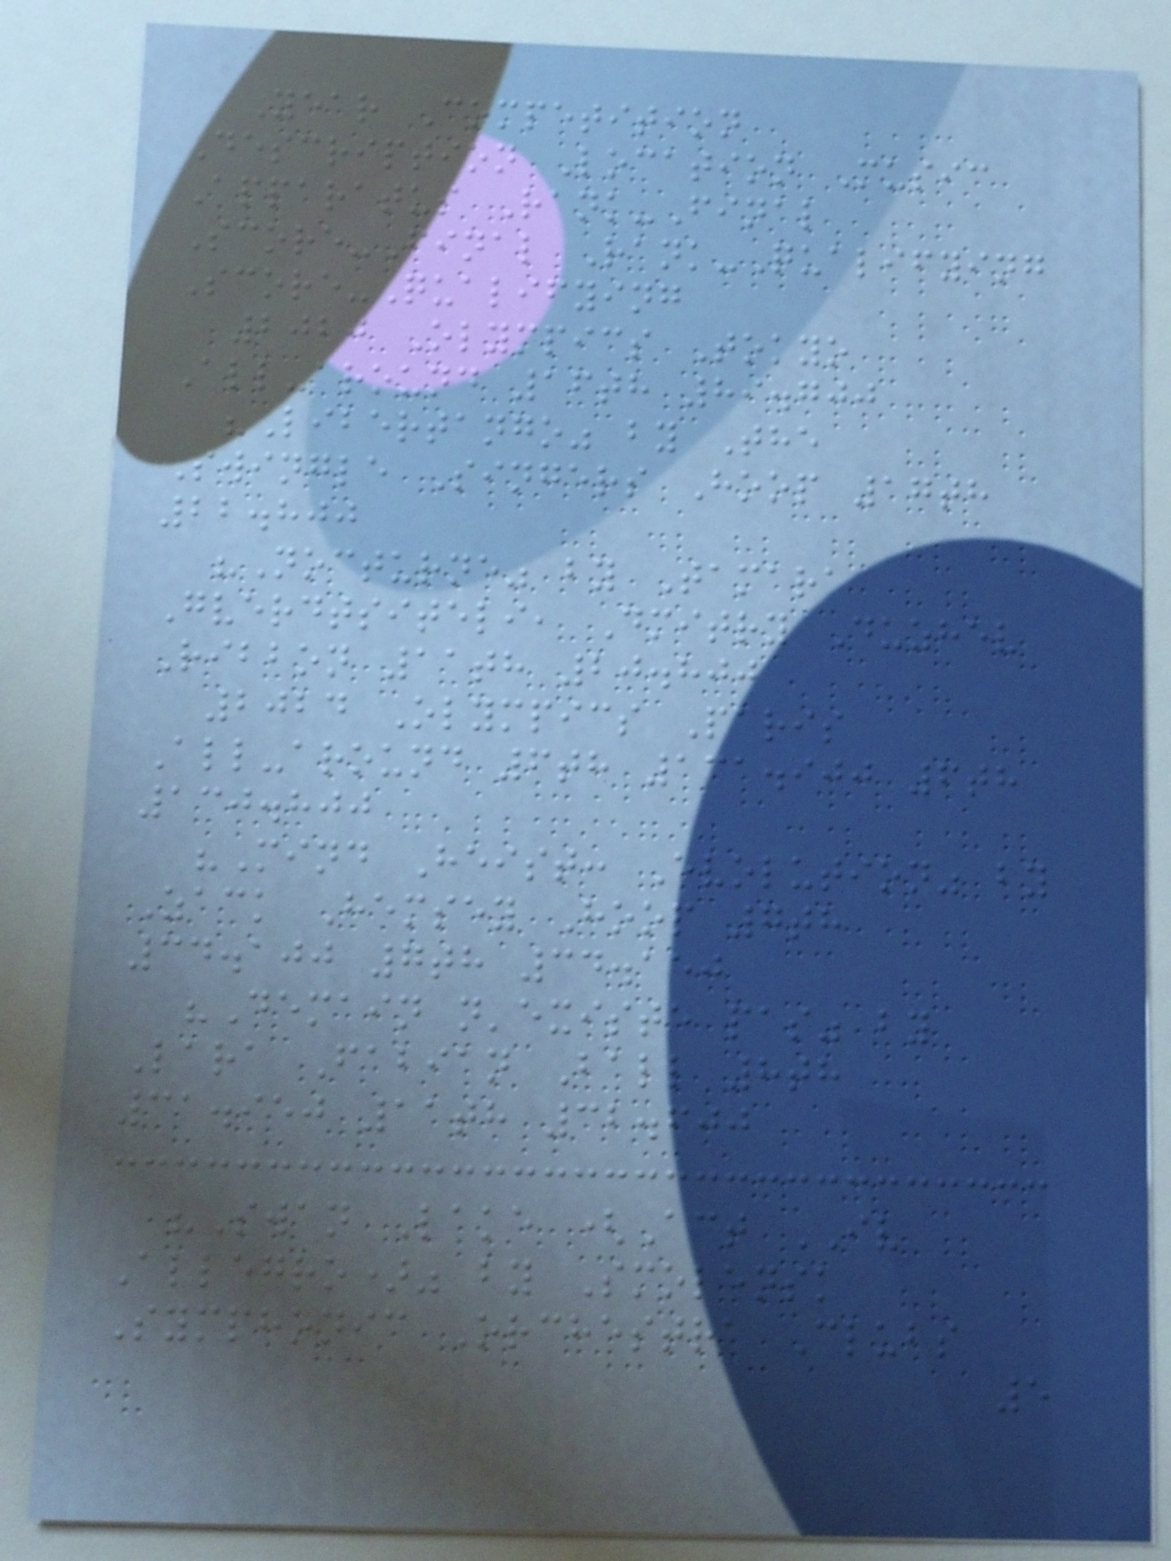Year Competition
Description Location Music
Apparatus Rank-Final
Score-Final Rank-Qualifying
Score-Qualifying
2020 Olympics Tokyo
All-around 16th 89.700
"Libertango" by The
Swingle Singers Hoop 17th
22.800
"Nocturne" by Tamara
Gverdtsiteli, Dmitry Duzhev
Ribbon 11th 20.800
2024 Olympics Paris
All-around 6th 131.900 6th
130.800
"Mind Heist: Evolution" by
Zack Hemsey Hoop 7th
34.100 7th 34.150
"Demain n'existe pas" by
Lara Fabian Ball 8th
31.950 11th 32.600
"Swan Lake (Act IV
Allegro)" by Smolensk
Symphonic Orchestra Clubs
5
